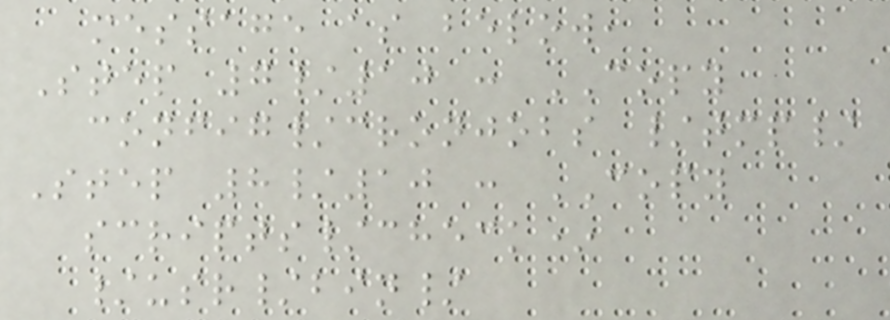message as below,
Step 7/10 : COPY
config/cronjobs /tmp/
Step 8/10 : COPY
scripts/check*
/usr/bin/
